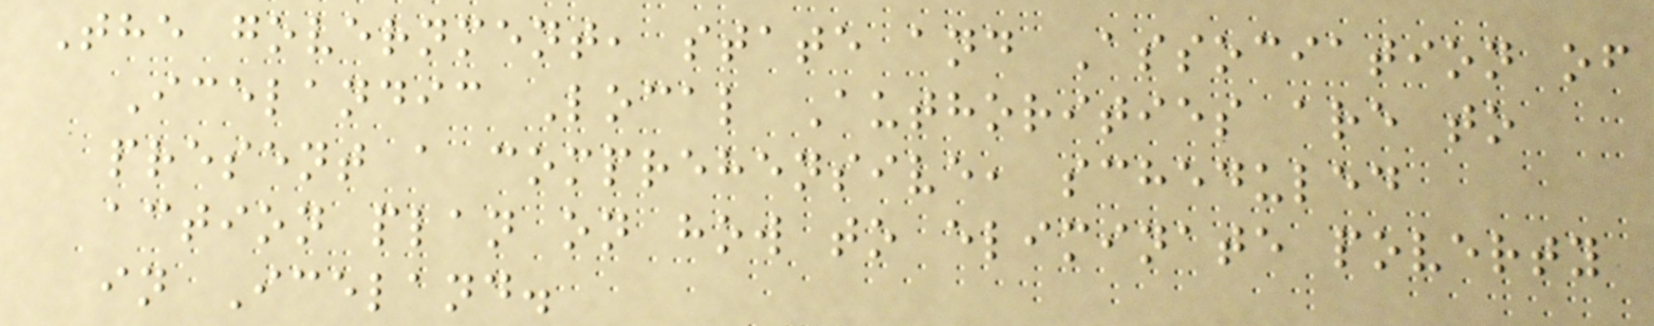The government, state and Association of
Icelandic Local Authorities are to
present a comprehensive, scheduled
action plan on how to eliminate poverty
in Iceland.
